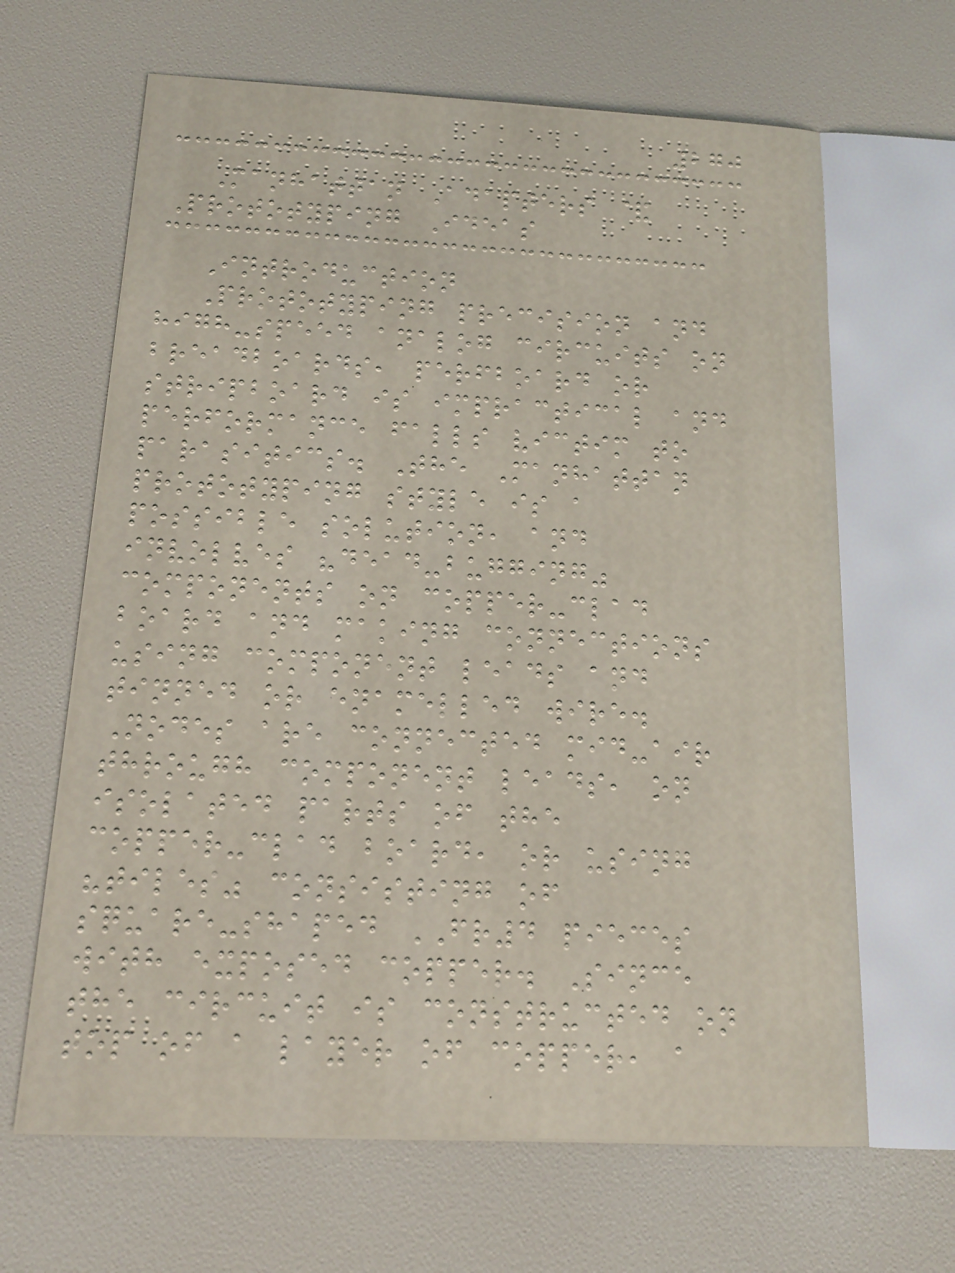270
Manhattan Adapters &
Prototyping Ideas
Introduction
Prototyping precision and
high-speed analog circuits on
breadboards, perfboard or
stripboard is impractical and
performance falls victim to
parasitics. The Manhattan
prototyping style is a
possible solution, and
involves "dead-bugging"
components on copper-clad
board and making connections
using component leads and
tinned or enamelled wire.
Nodes are connected mid-air
through component leads, on
isolated parts of the
copper-clad board, or using
"tiles" consisting of
square-shaped FR4 pieces
with exposed copper. Since
the circuit is constructed on
top of a layer of copper, a
